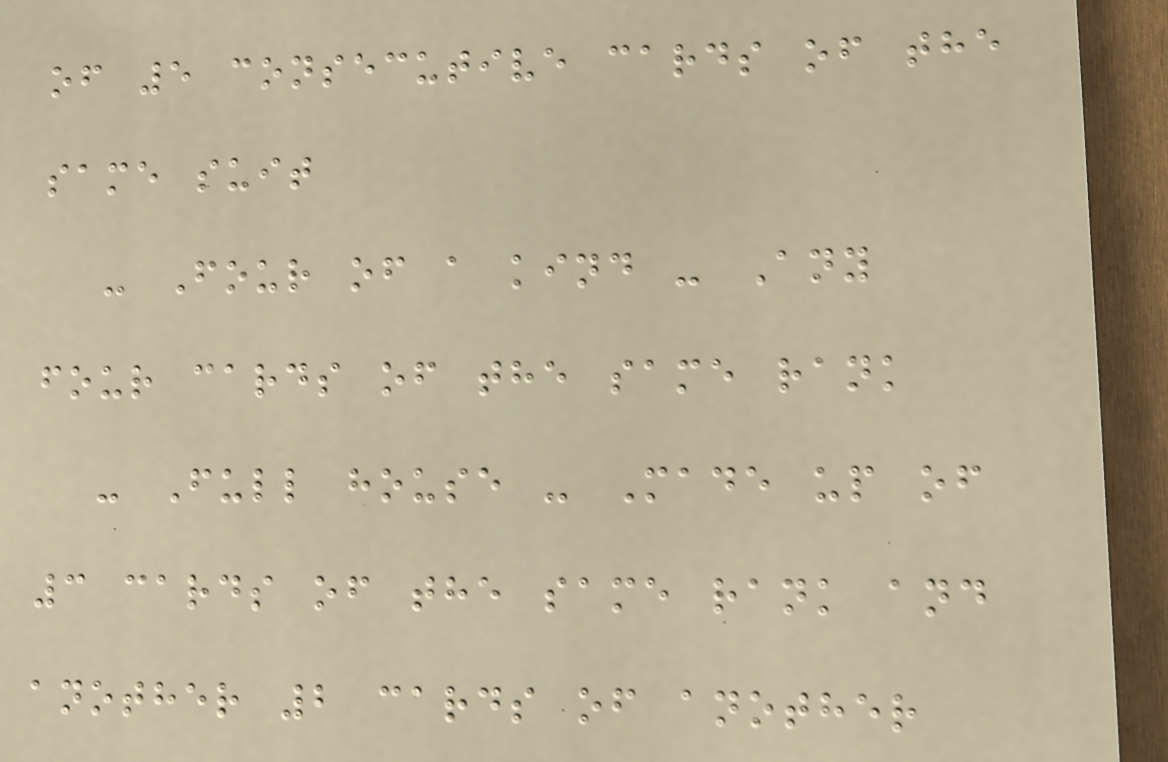of 5 consecutive cards of the
same suit
- Four of a kind - Any
four cards of the same rank
- Full house - Made up of
3 cards of the same rank and
another 2 cards of another
